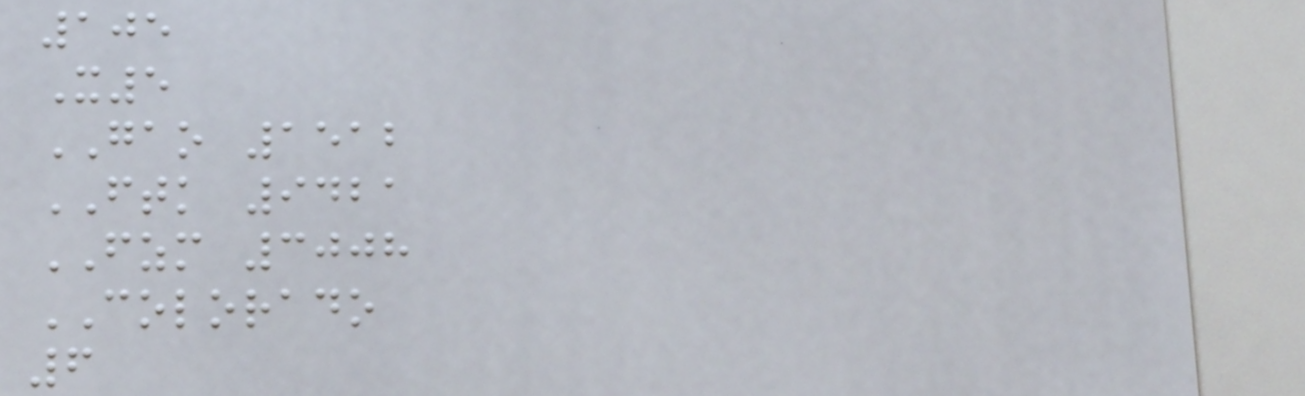105
X5
GAO 1512
FTK 9421
FZM 3008
COLORADO
6
